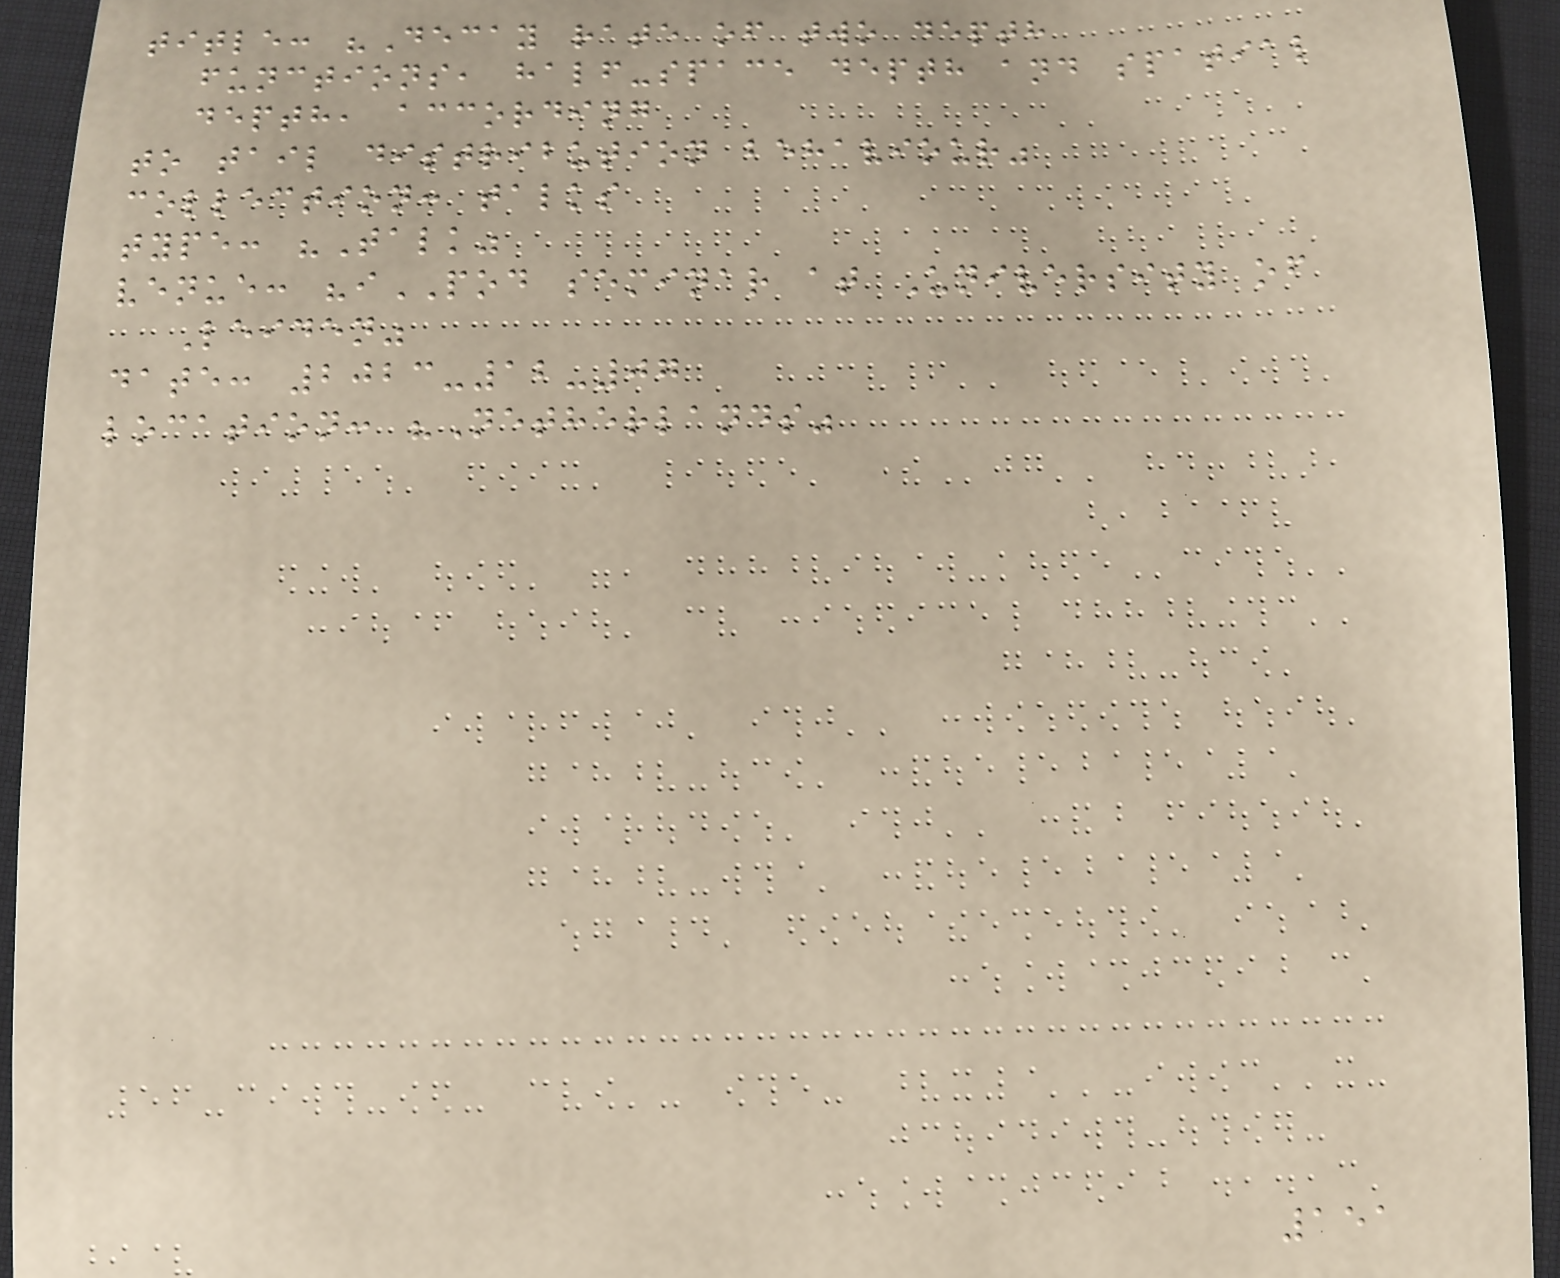title: "Decay rate of two depth
functions, half-space depth and spatial
depth, according
to tail distribution behaviour"
collection: talks
type: "Talk"
venue: "iPOD seminar at University of
Leiden"
date: 2023-12-07
location: "Netherlands"
151
